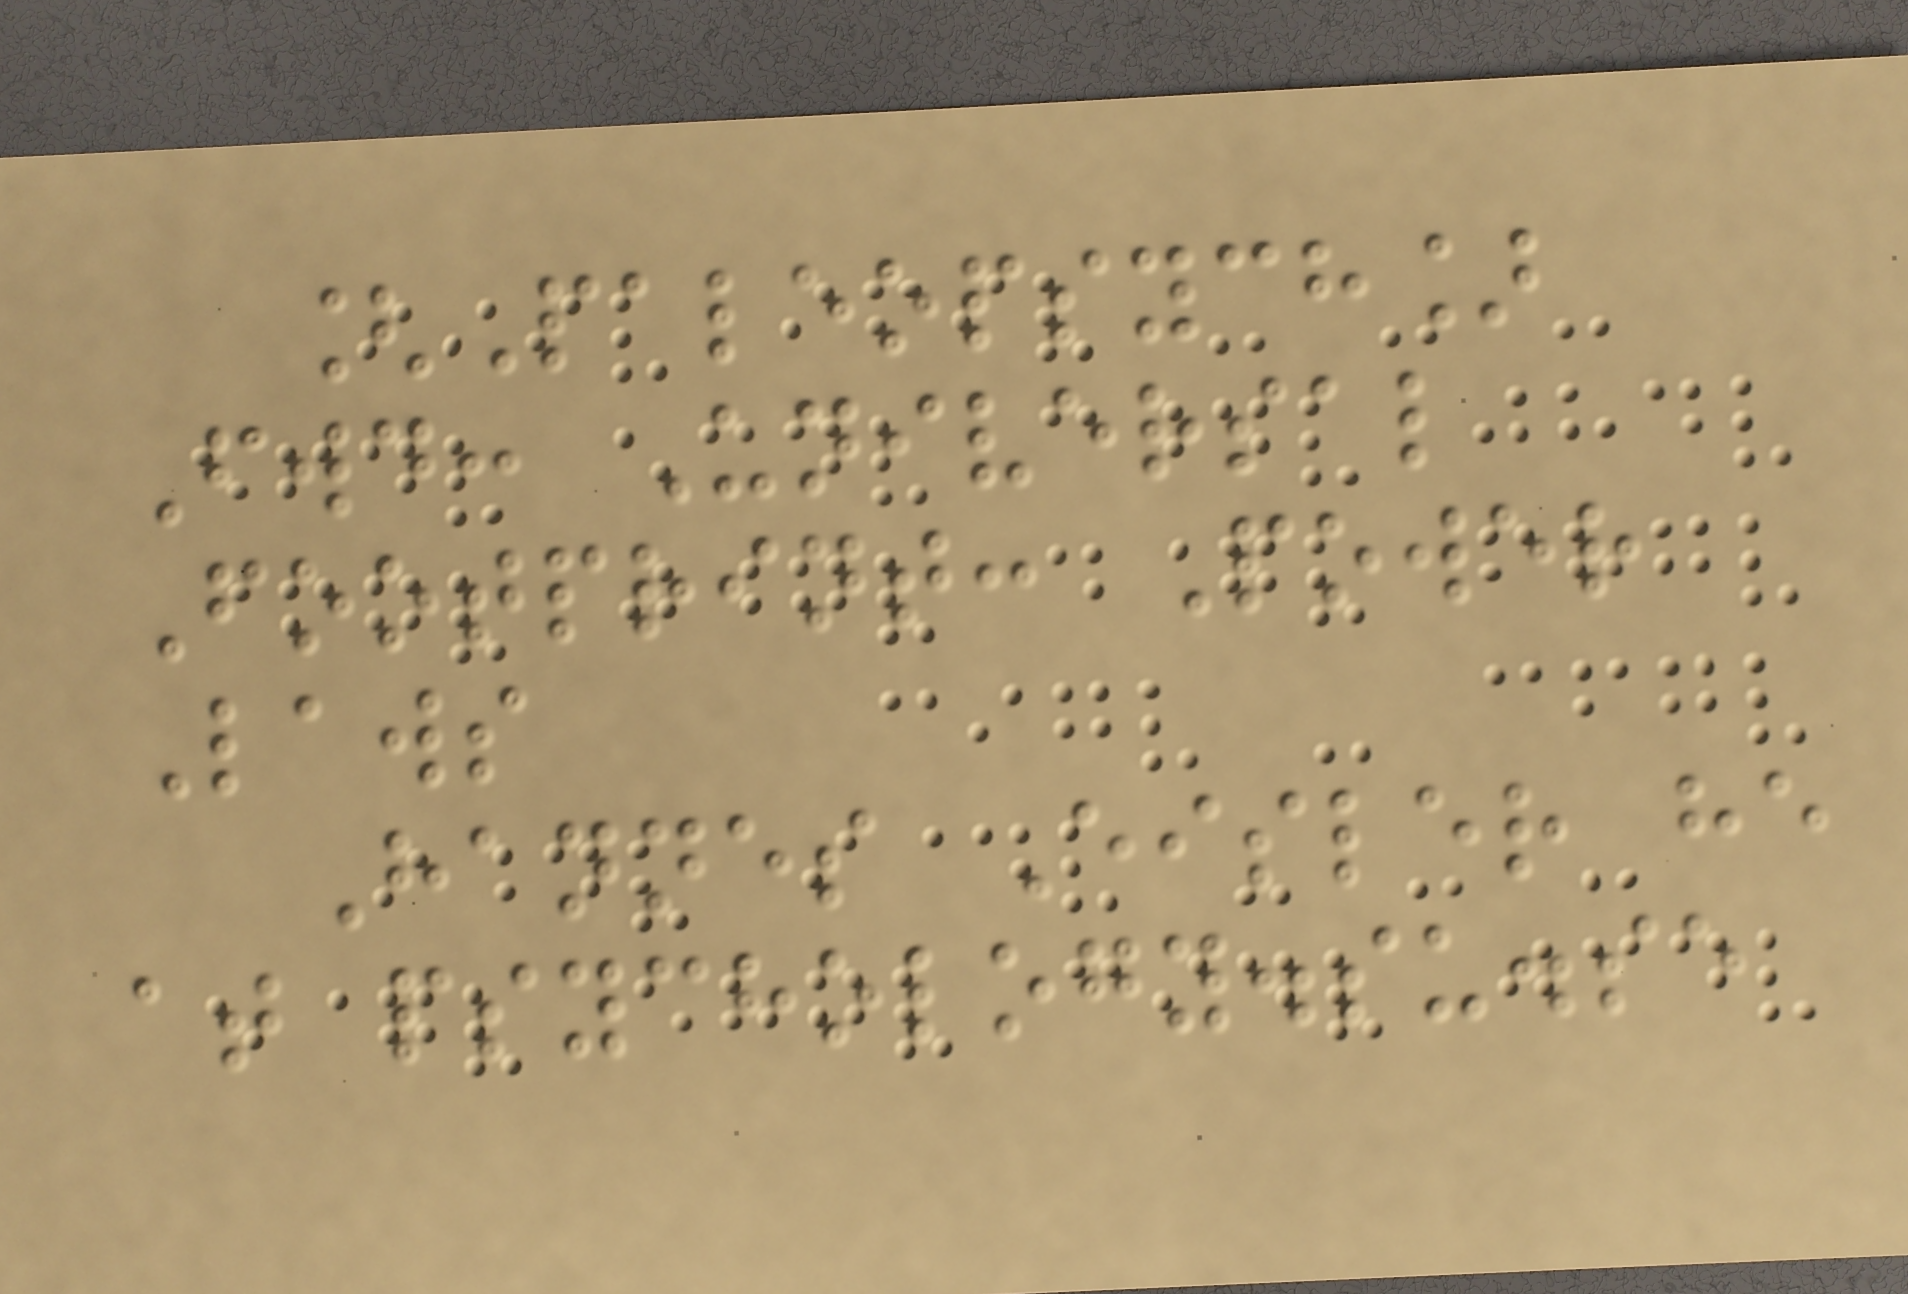[Paleopsych]
Fwd: Universal
Footprint: Power
Laws
Hannes Eisler he
at psychology.su.se
